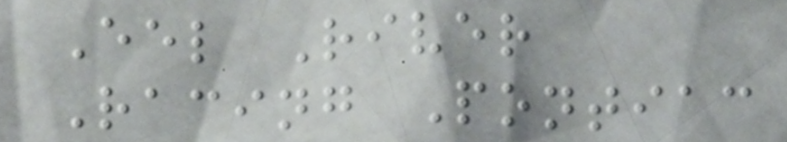Eel River
Racing Pontiac
